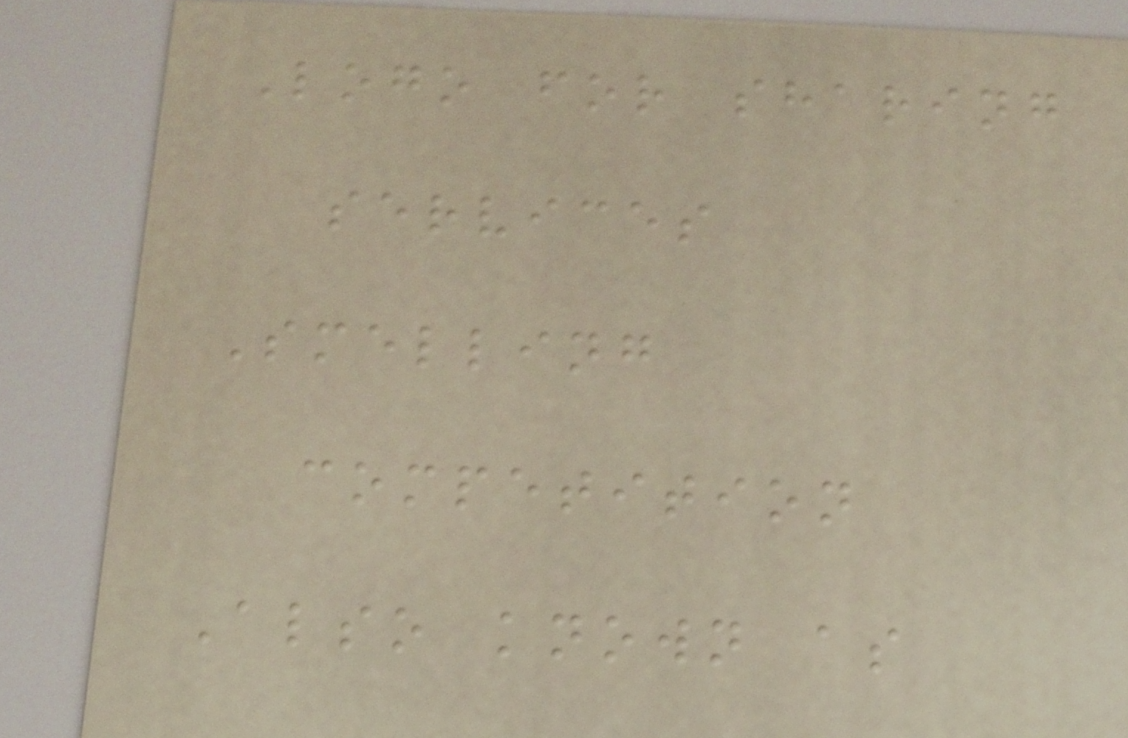Logo for sharing
services
Smelling
competition
Also known as
